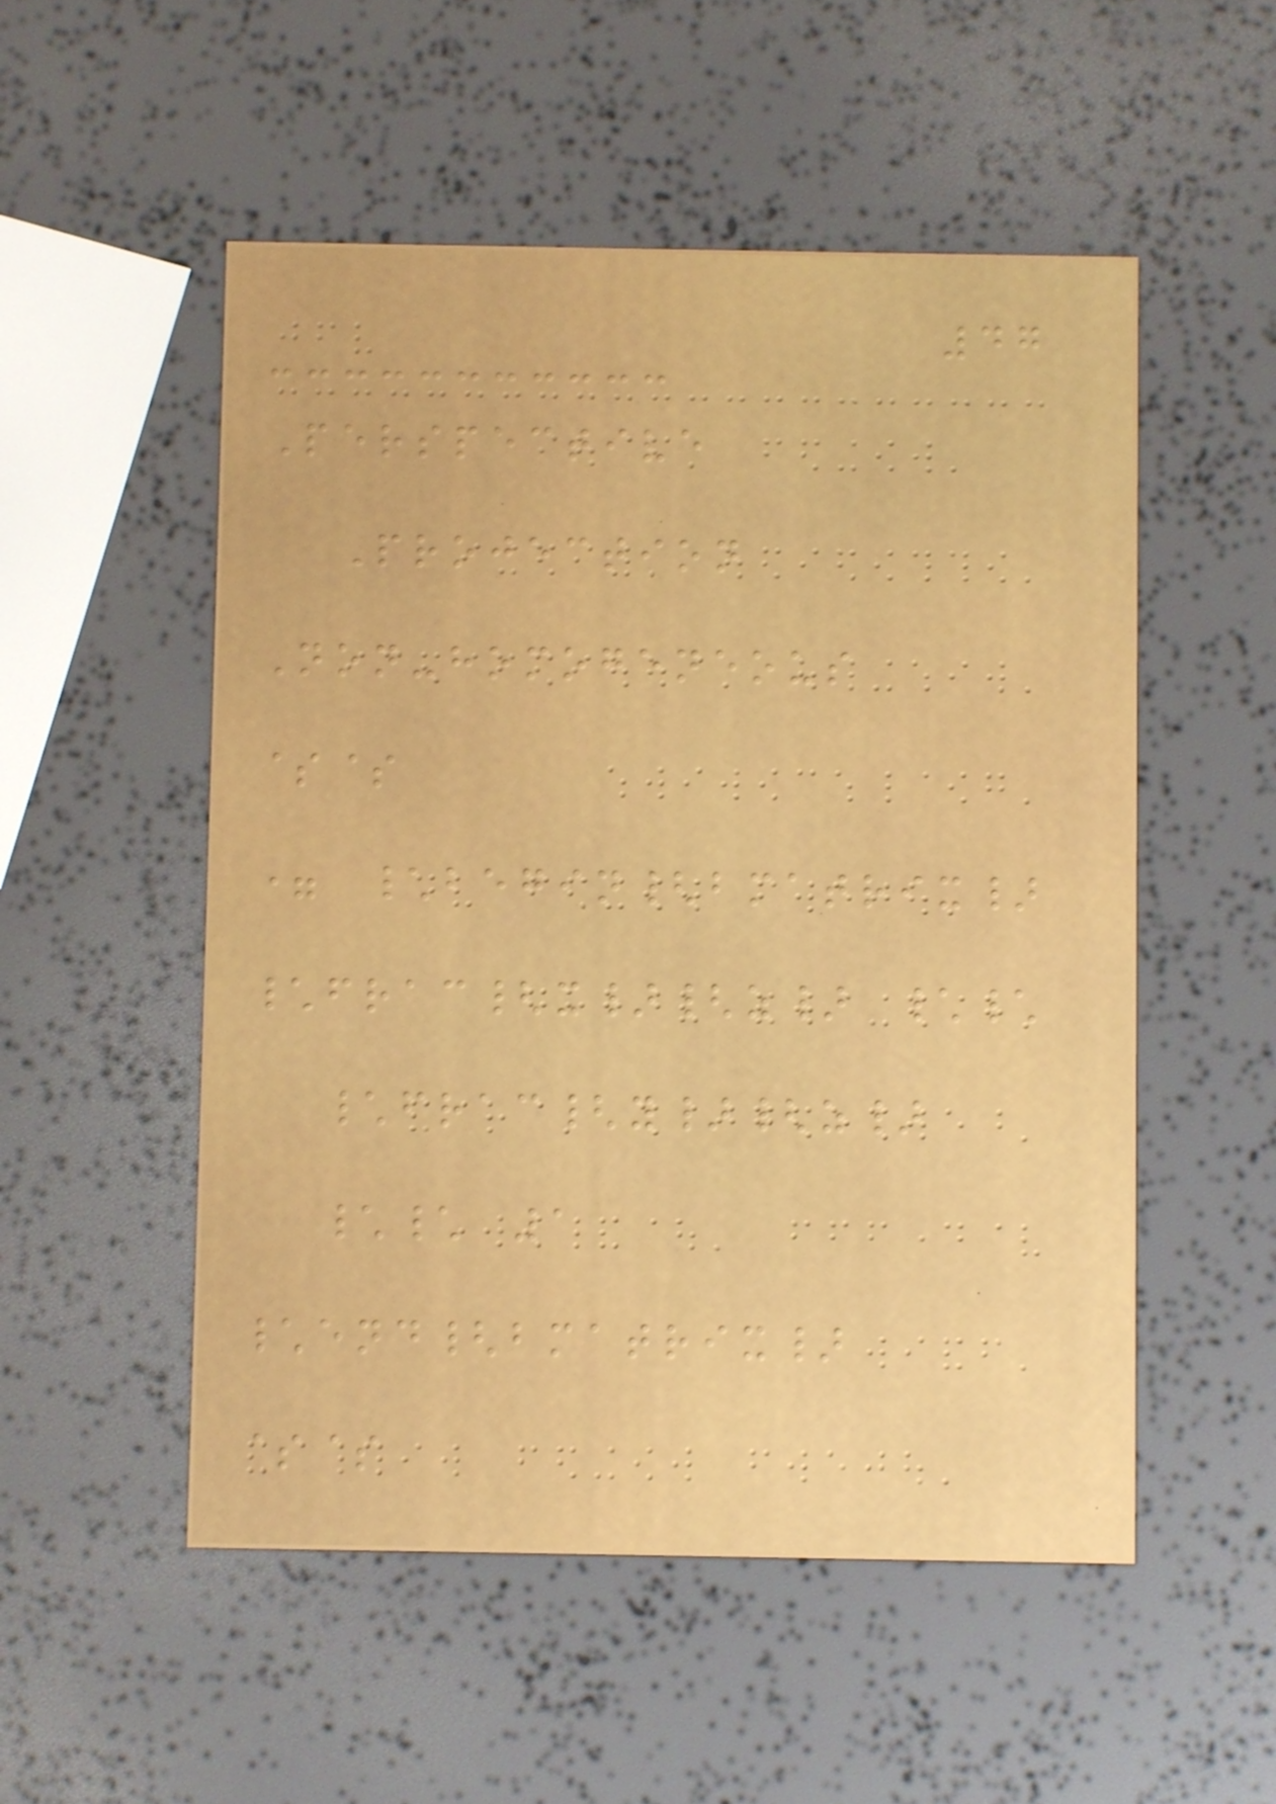47
Perspective
Projection
Non-homogeneous
$$
= \begin{bmatrix}
\frac{x}{z} \\
\frac{y}{z}
\\ 1
\end{bmatrix}
$$
